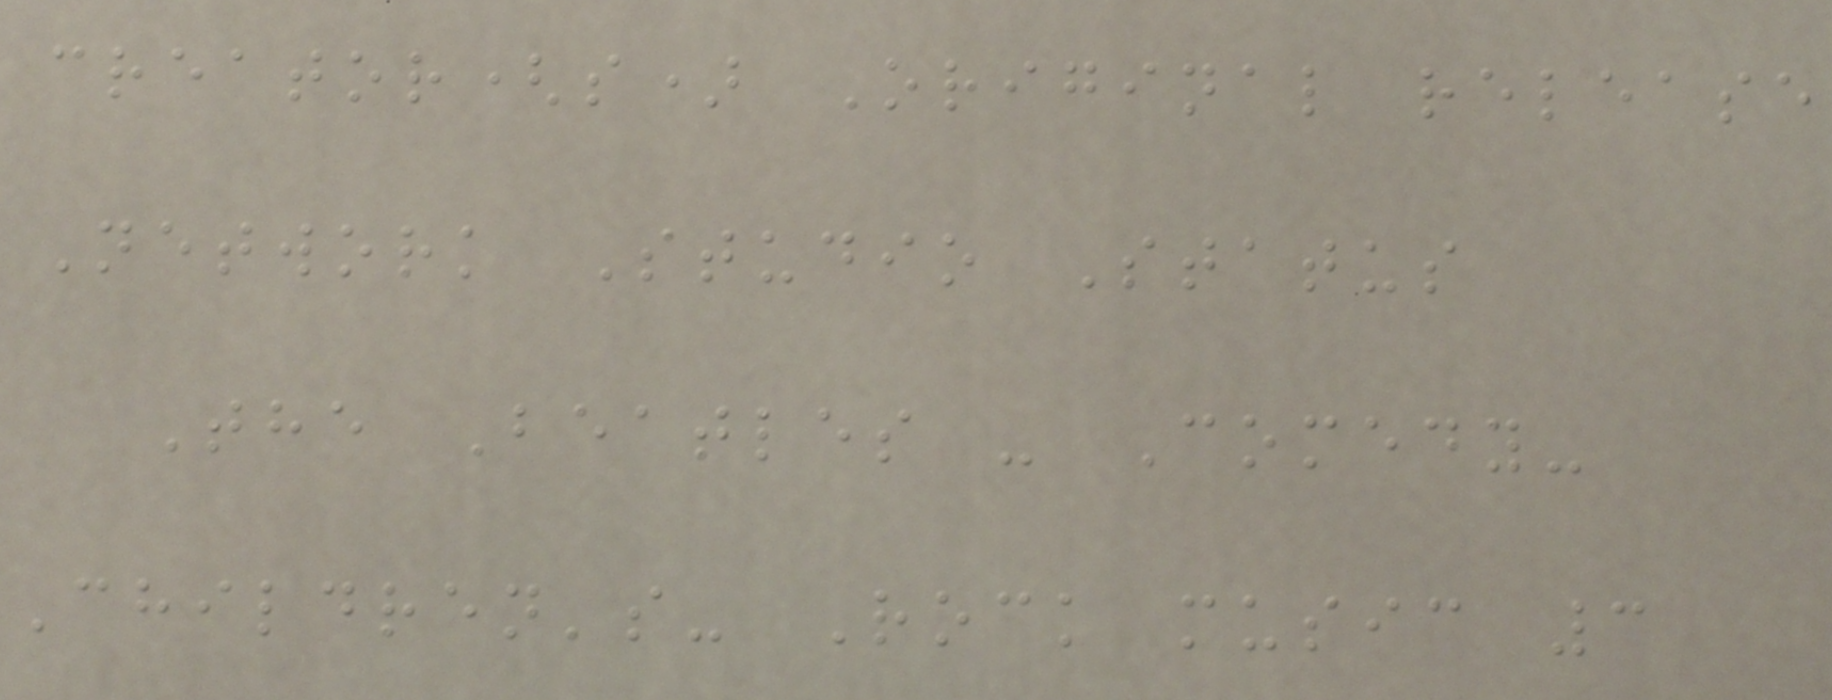creator(s) Original release
Network Studio Status
The Beatles - Comedy-
Children's- Rock music 3
